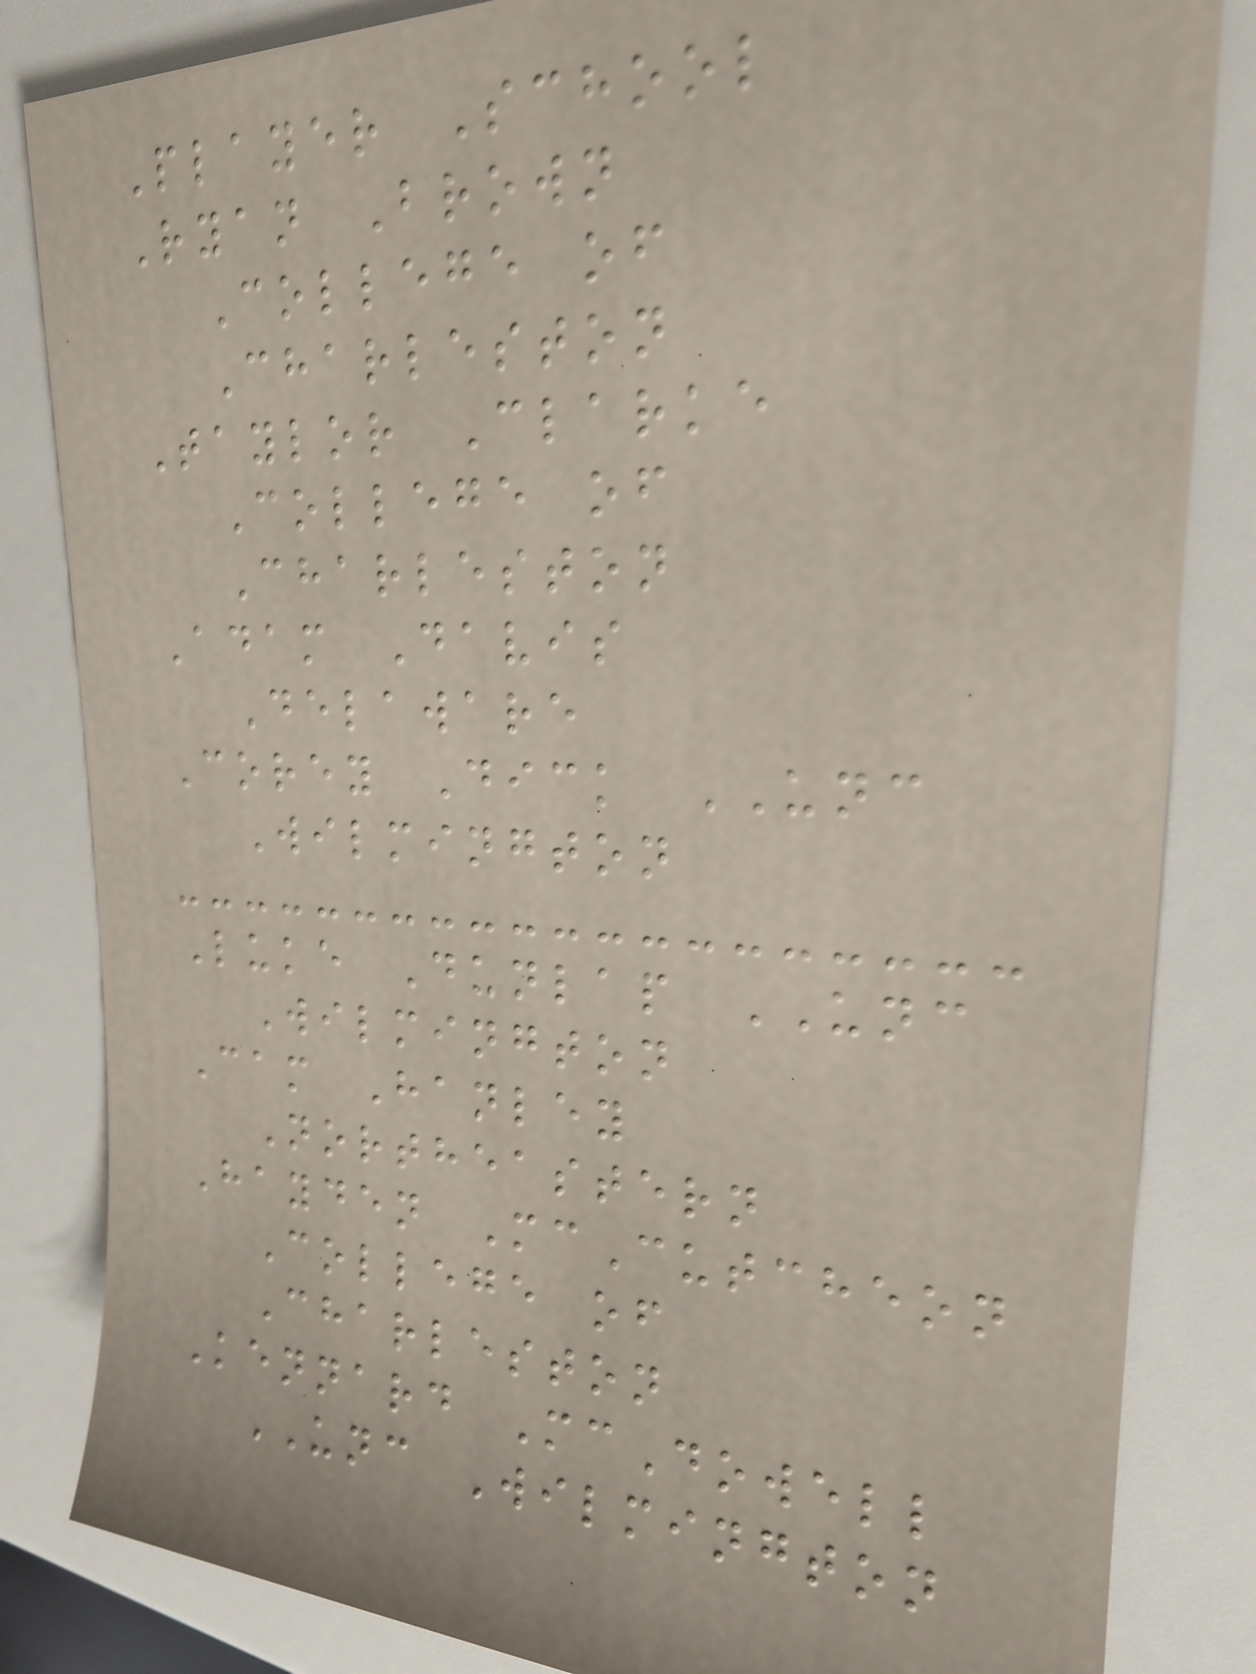Player School
Ryan Brown
College of
Charleston
Taylor Clarke
College of
Charleston
Adam Davis
Delaware
Corey Dick UNC
Wilmington
Luke Dunlap UNC
Wilmington
Cam Hanley
Northeastern
Hayden McCutcheon
College of
Charleston
Kennard McDowell
UNC Wilmington
